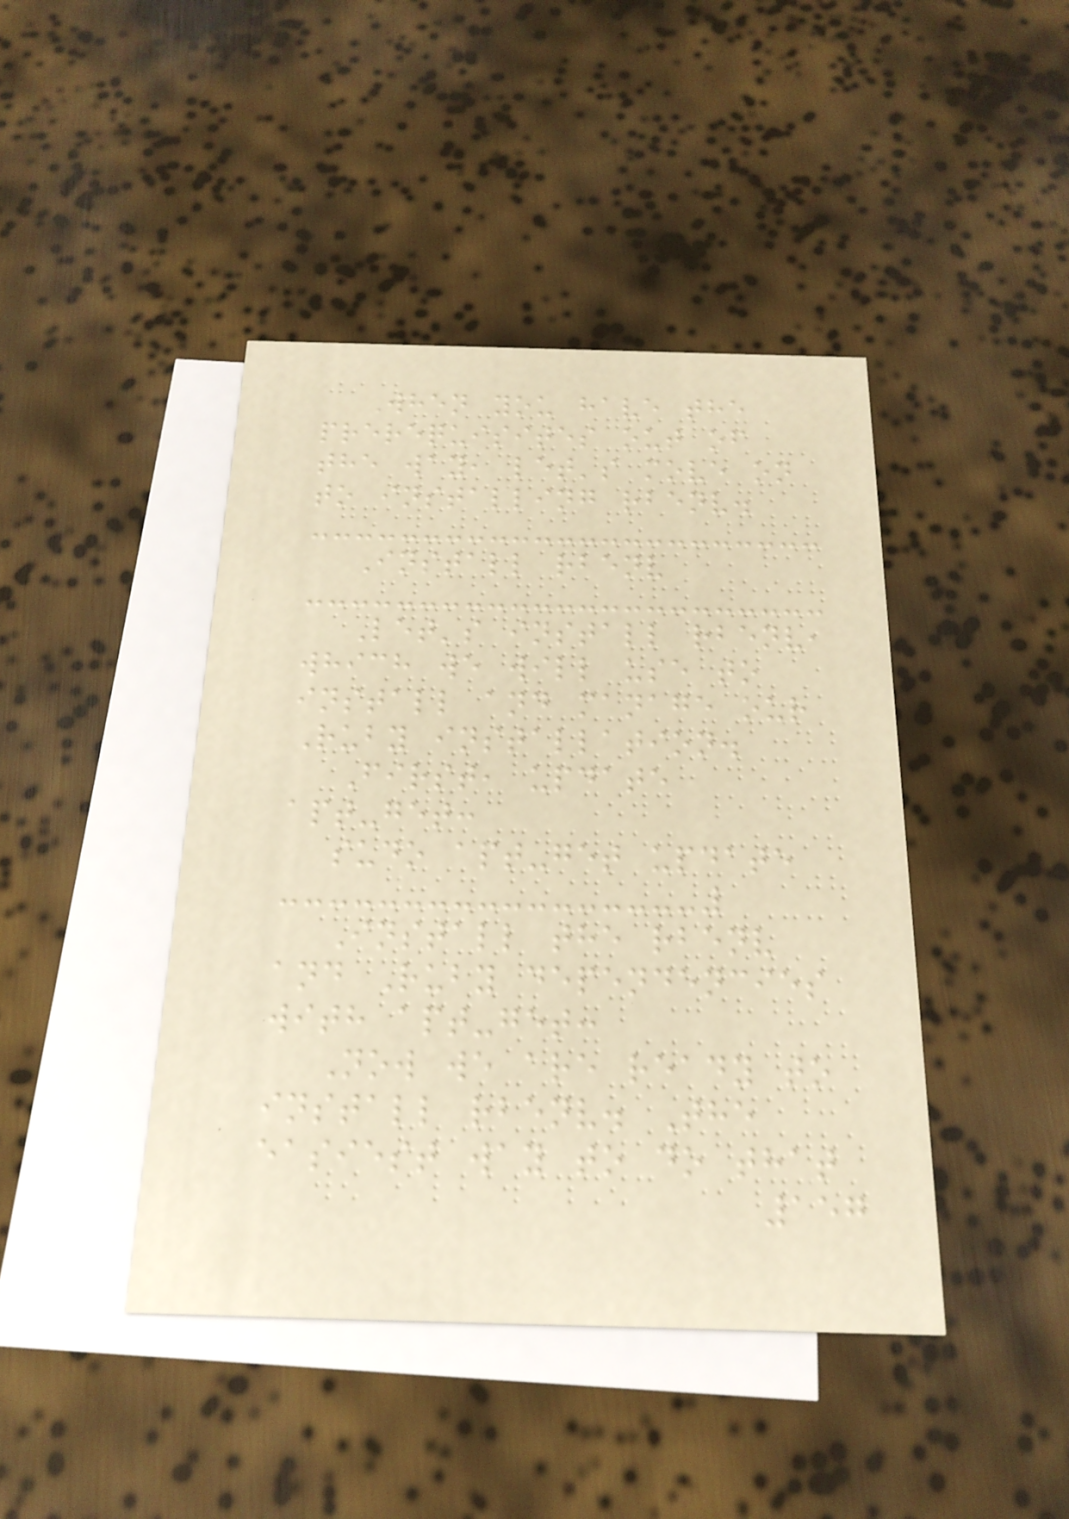When you have the
prerequisites out of
the way, let's move on
to installing rbenv.
Install rbenv
Let's install rbenv,
which we will use to
install and manage our
Ruby installation.
First, update
apt-get:
sudo apt-get update
Install the rbenv
and Ruby dependencies
with apt-get:
Now we are ready to
install rbenv. The
easiest way to do that
157
